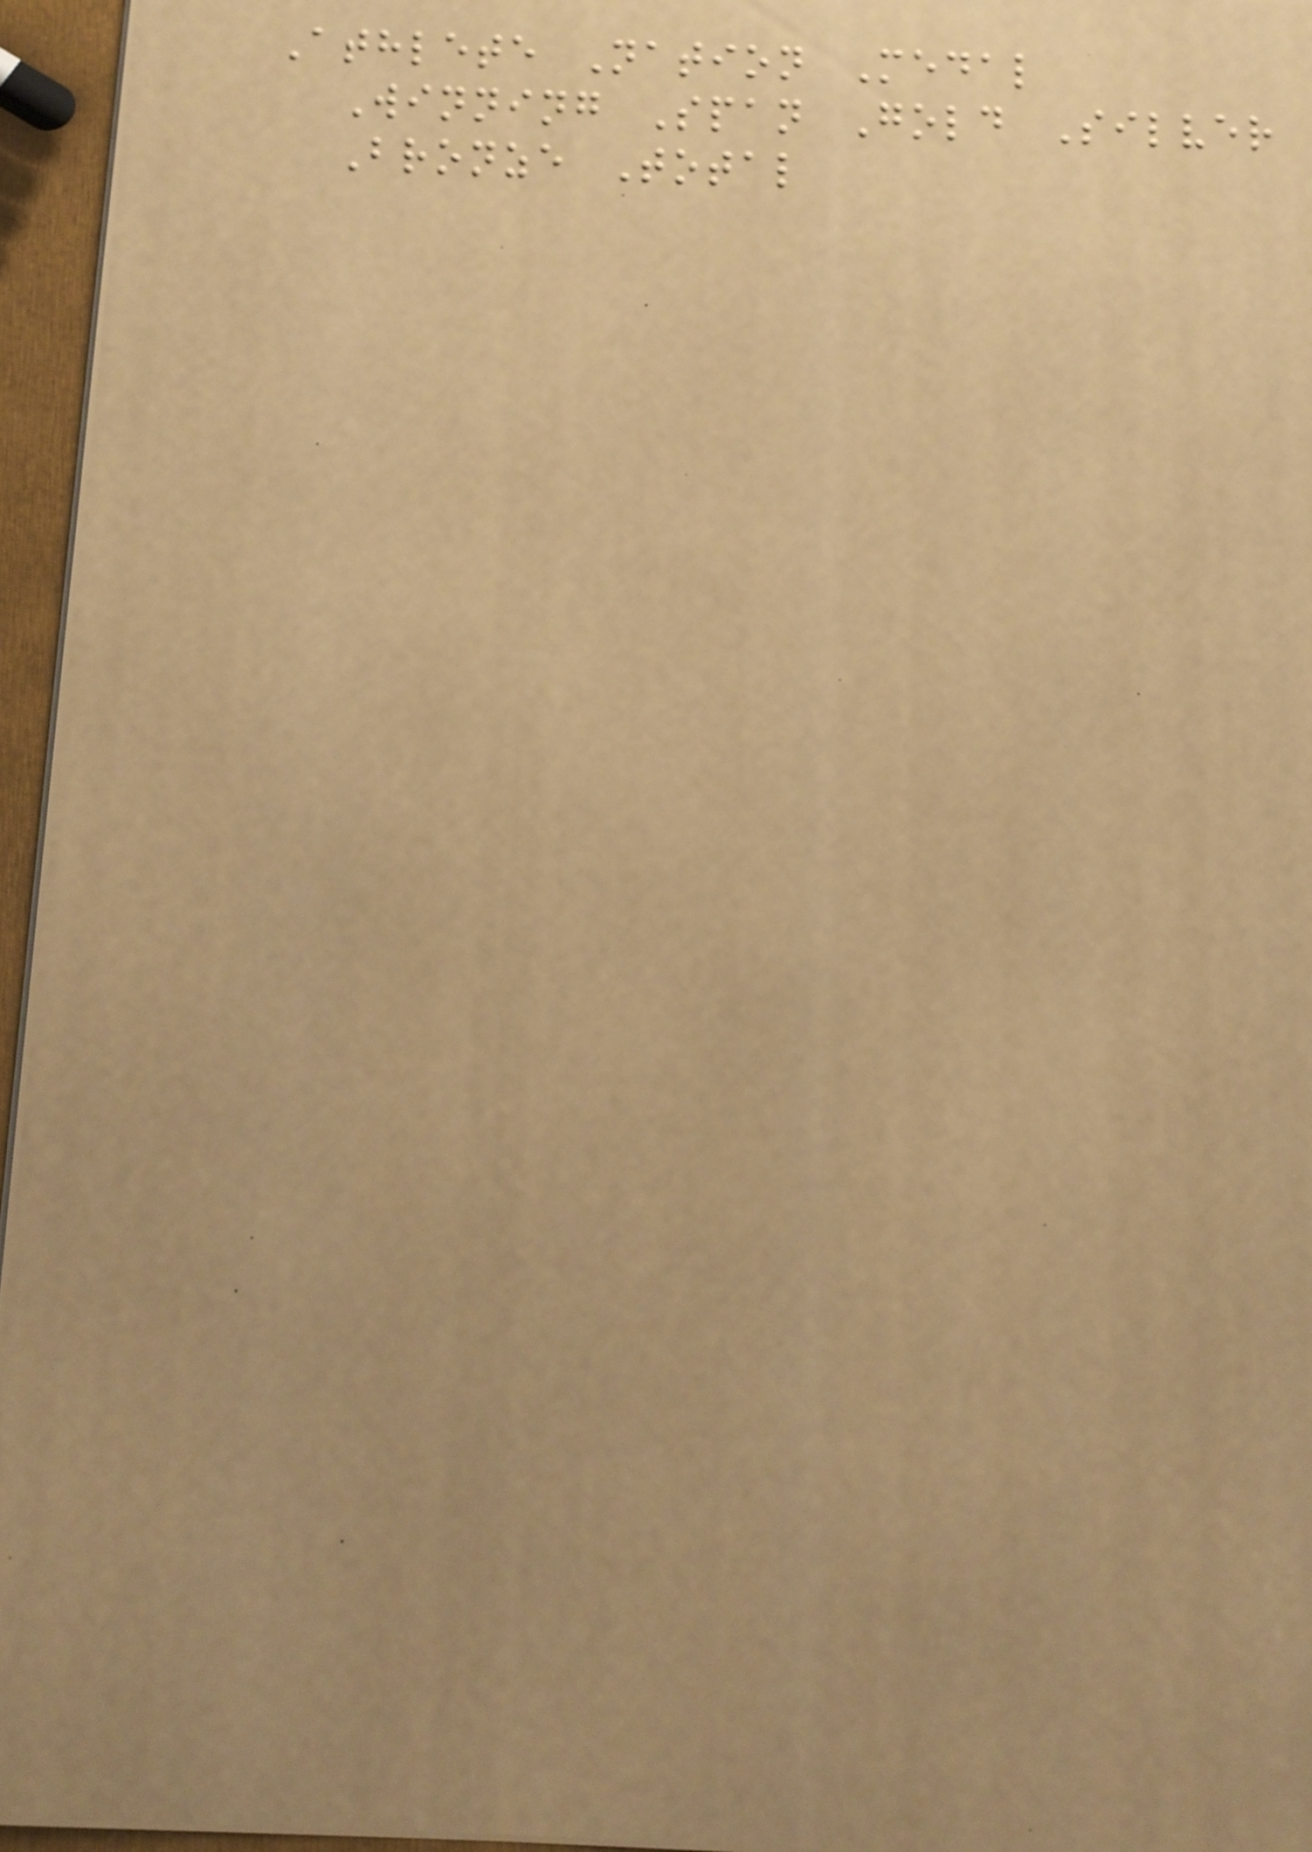Athlete Nation Medal
Winning Span Gold Silver
Bronze Total
